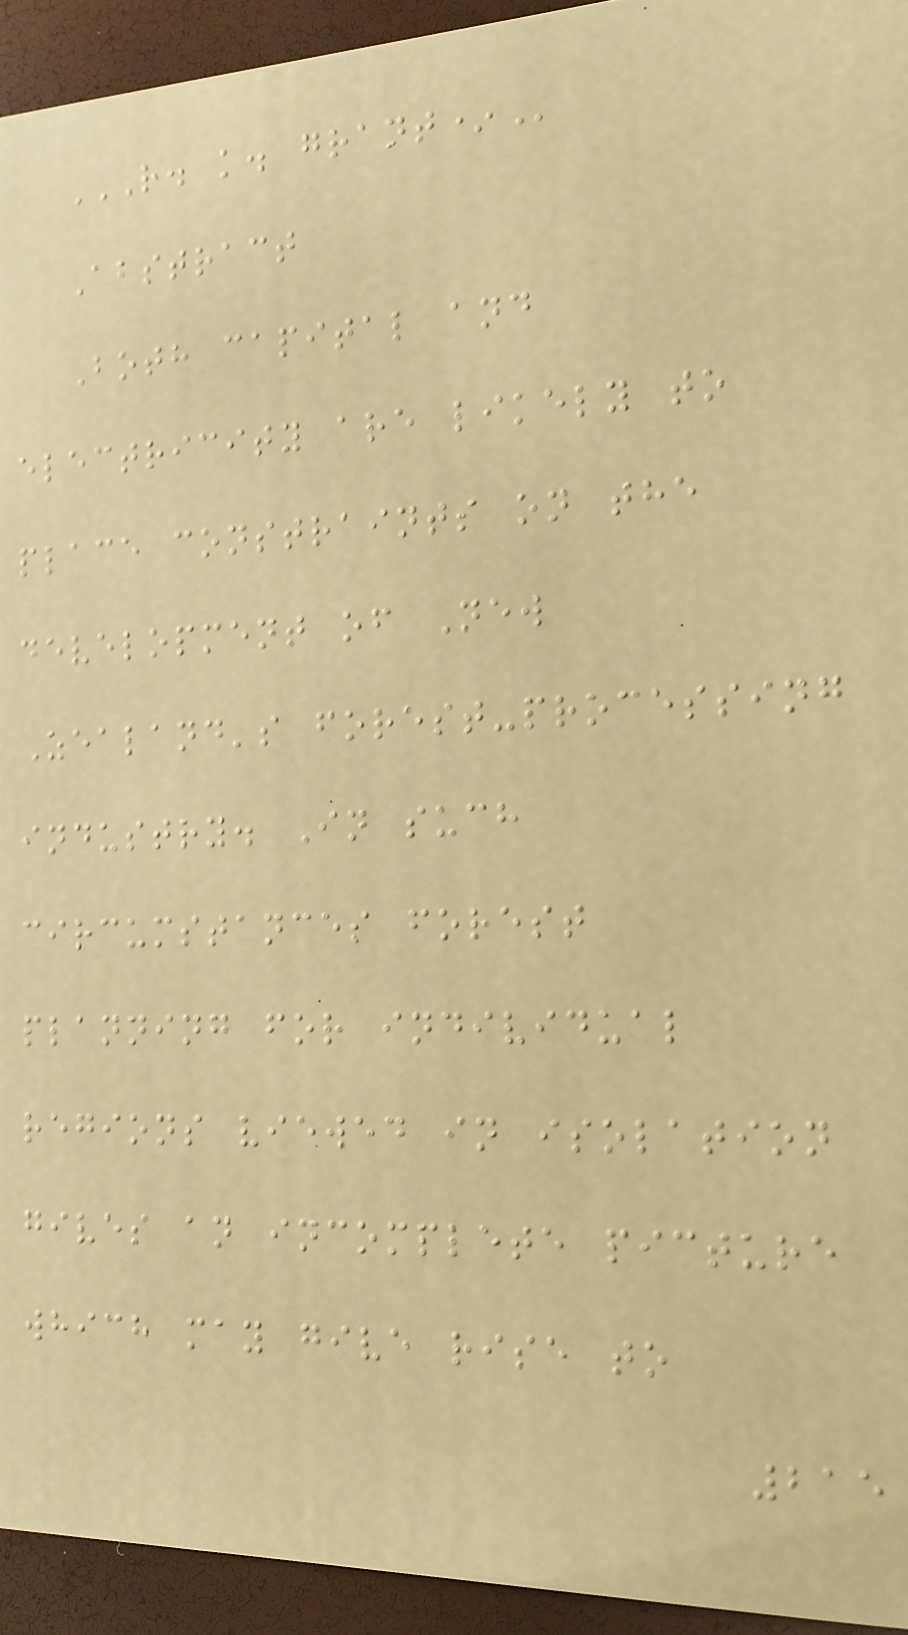R. K. GRANT*
Abstract
Both capital and
electricity are likely to
place constraints on the
development of New
Zealand's forest-processing
industry. In such
circumstances forest
planning for individual
regions viewed in isolation
gives an incomplete picture
which may give rise to
215
